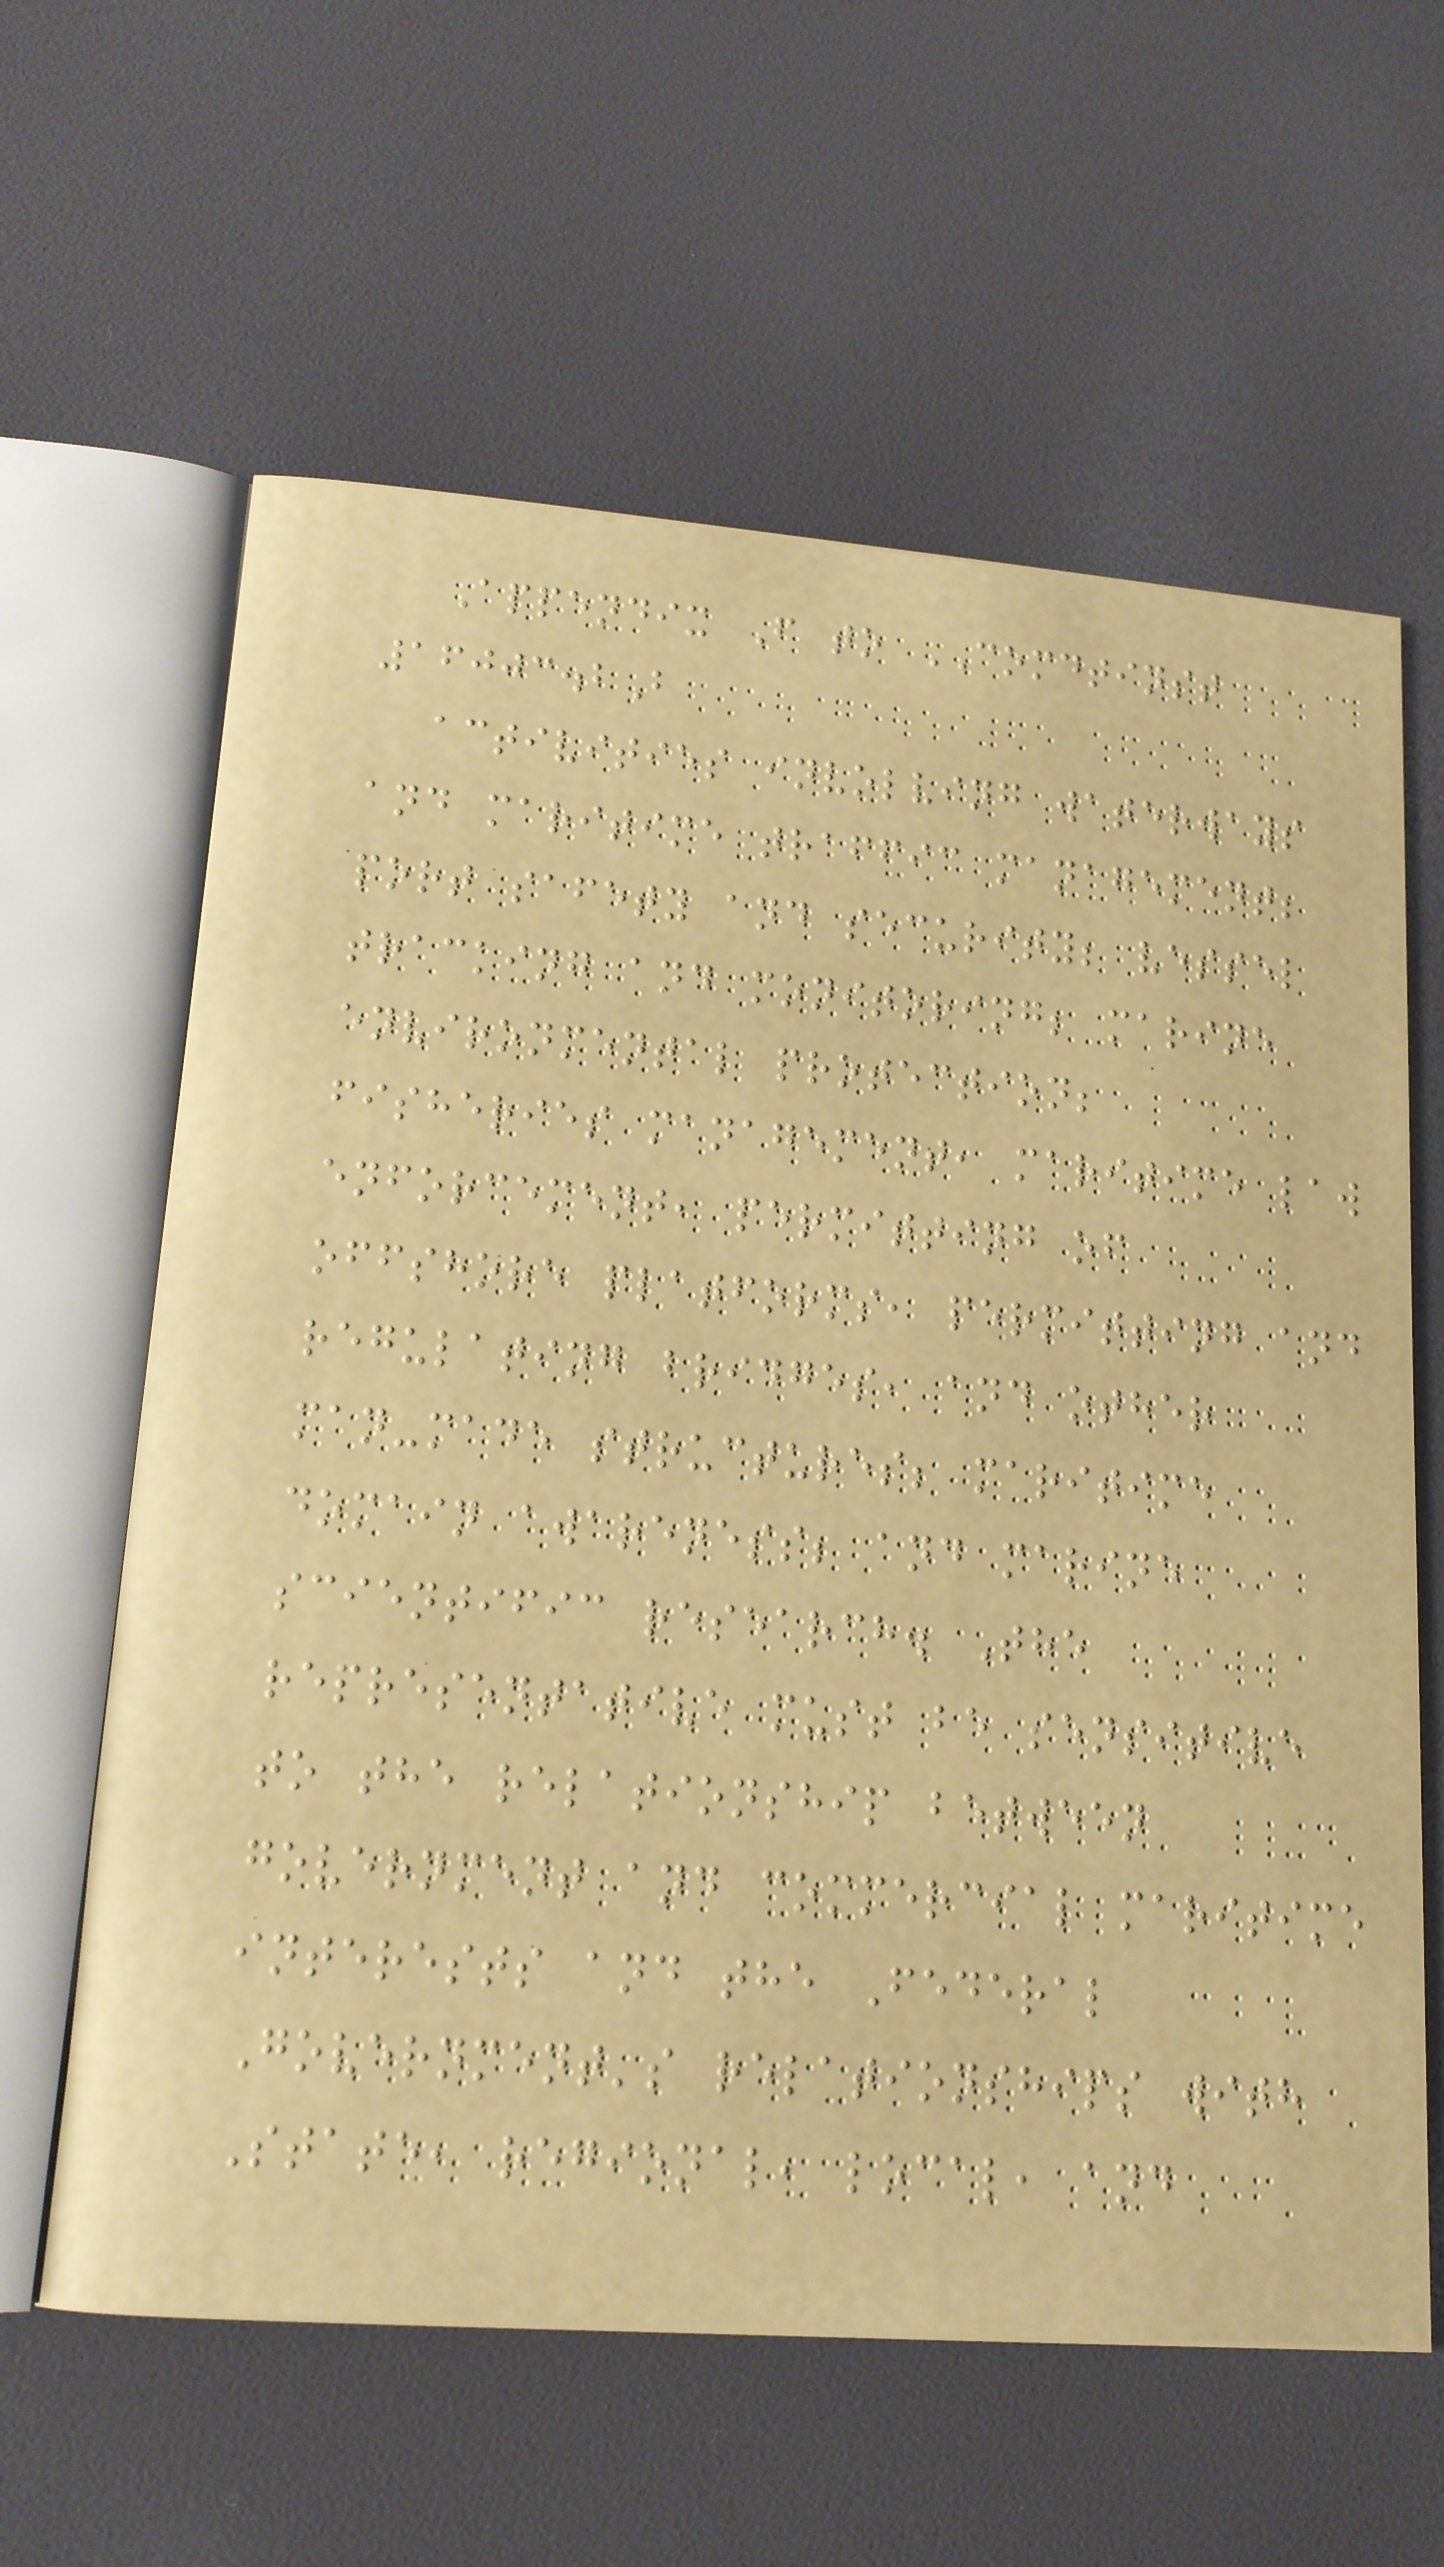Appendix F to COMDTINST
16003.2B
activities involving waterways
and maritime traffic management;
port safety and security; vessel
tracking and monitoring; marine
environmental protection;
fisheries management, maritime law
enforcement, permitting of
offshore platforms, permitting and
regulating bridges, and other
man-made structures; maritime
domain awareness; and marine
scientific research. The
representative must be sensitive
to the relationship between
government and commercial maritime
interests and the Federal
Government's relationships with
State, regional, local, and
